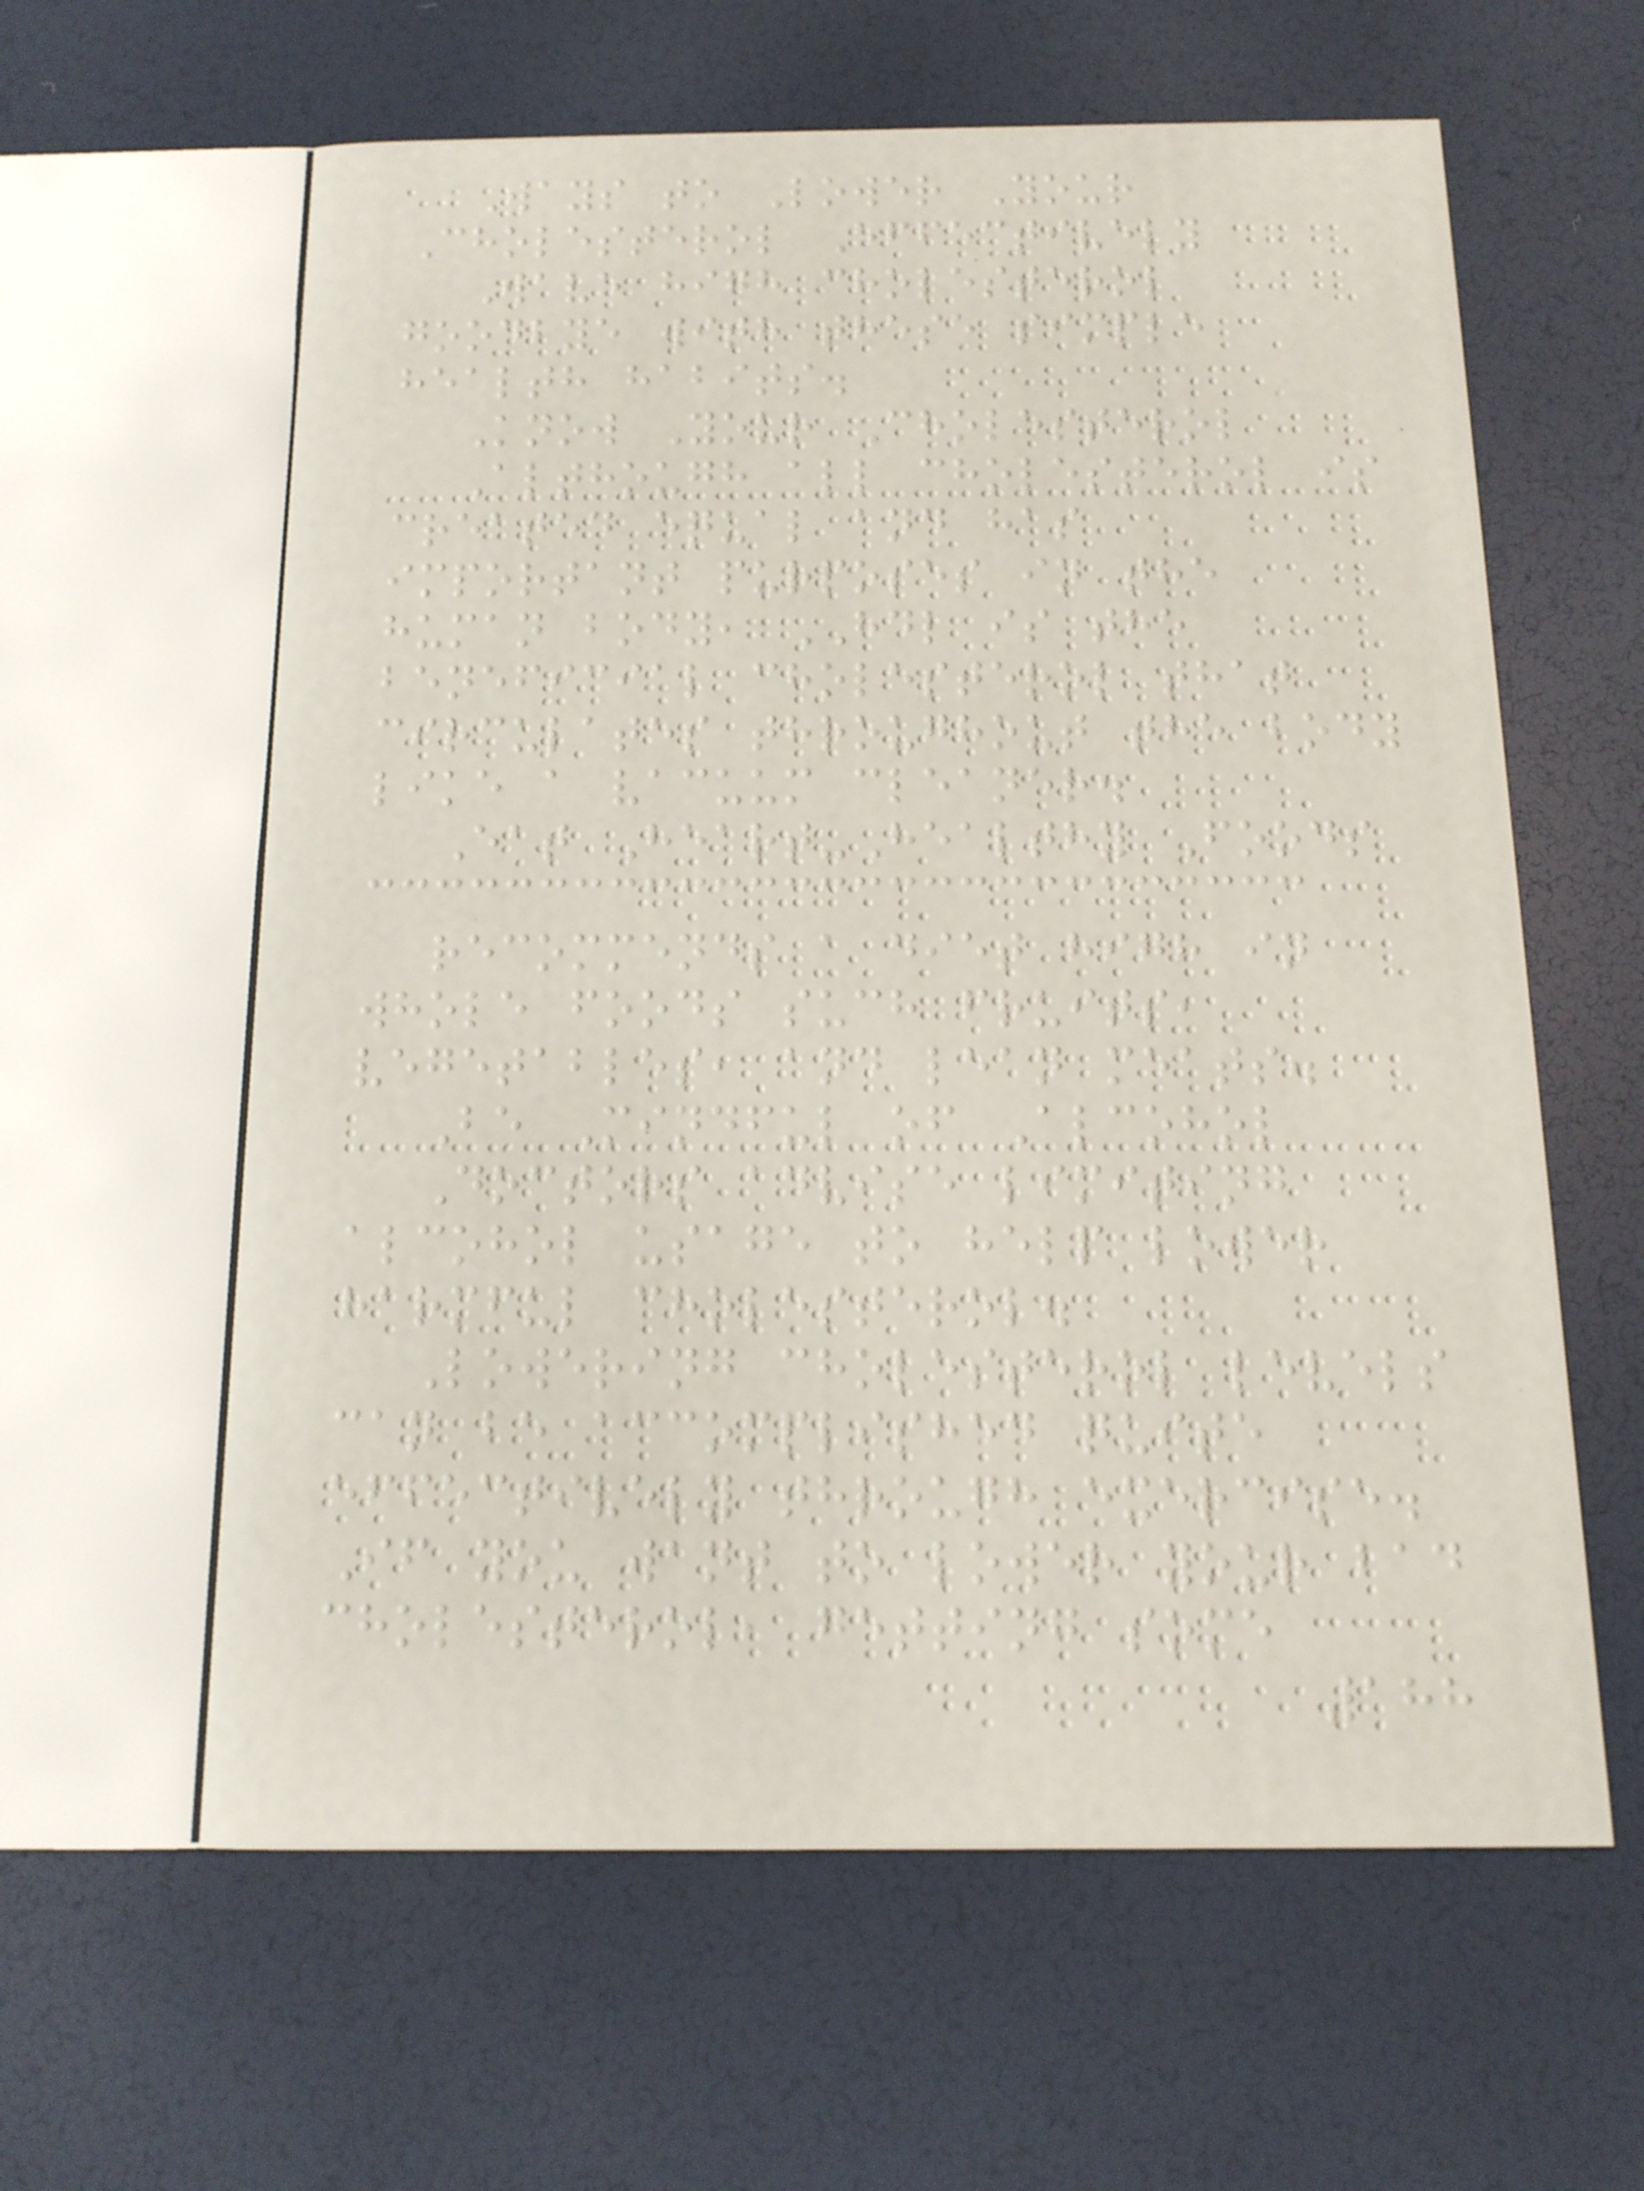Ways to Lower Your
Cholesterol Effectively
Wave high cholesterol
goodbye with these simple
health habits.
Know Your Cholesterol
Although all cholesterol is
created equal and has
important purposes in the
human body, HDL is the
beneficial cholesterol that
circulates throughout the body
like a vacuum cleaner.
Eat Heart-Healthy Foods
recommends a diet high in
whole foods such fruits,
vegetables, and lean meats.
Be Mindful of Alcohol
Doctors advise limiting
alcohol usage to help lower
harmful cholesterol.
Lowering cholesterol levels
can be accomplished quite
effectively through exercise.
If you want to lower your bad
cholesterol, getting some
188
